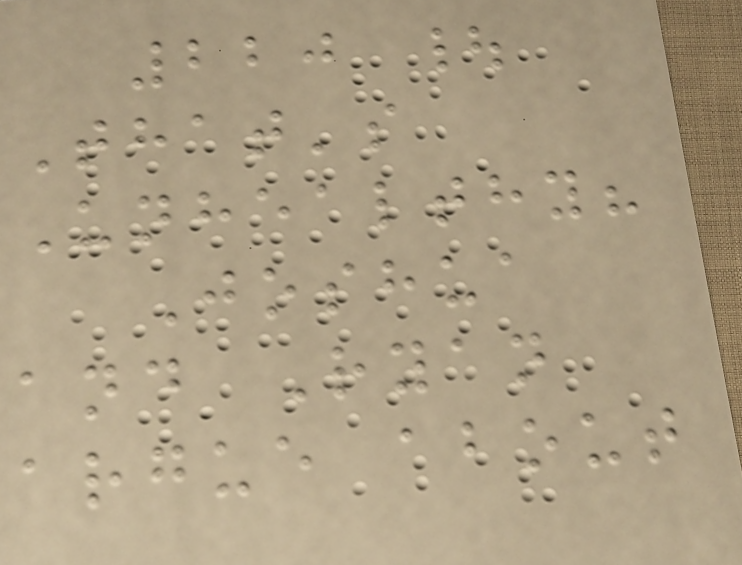220 |
That's
Unhealthy?
Joshua
and Ryan
argue about
